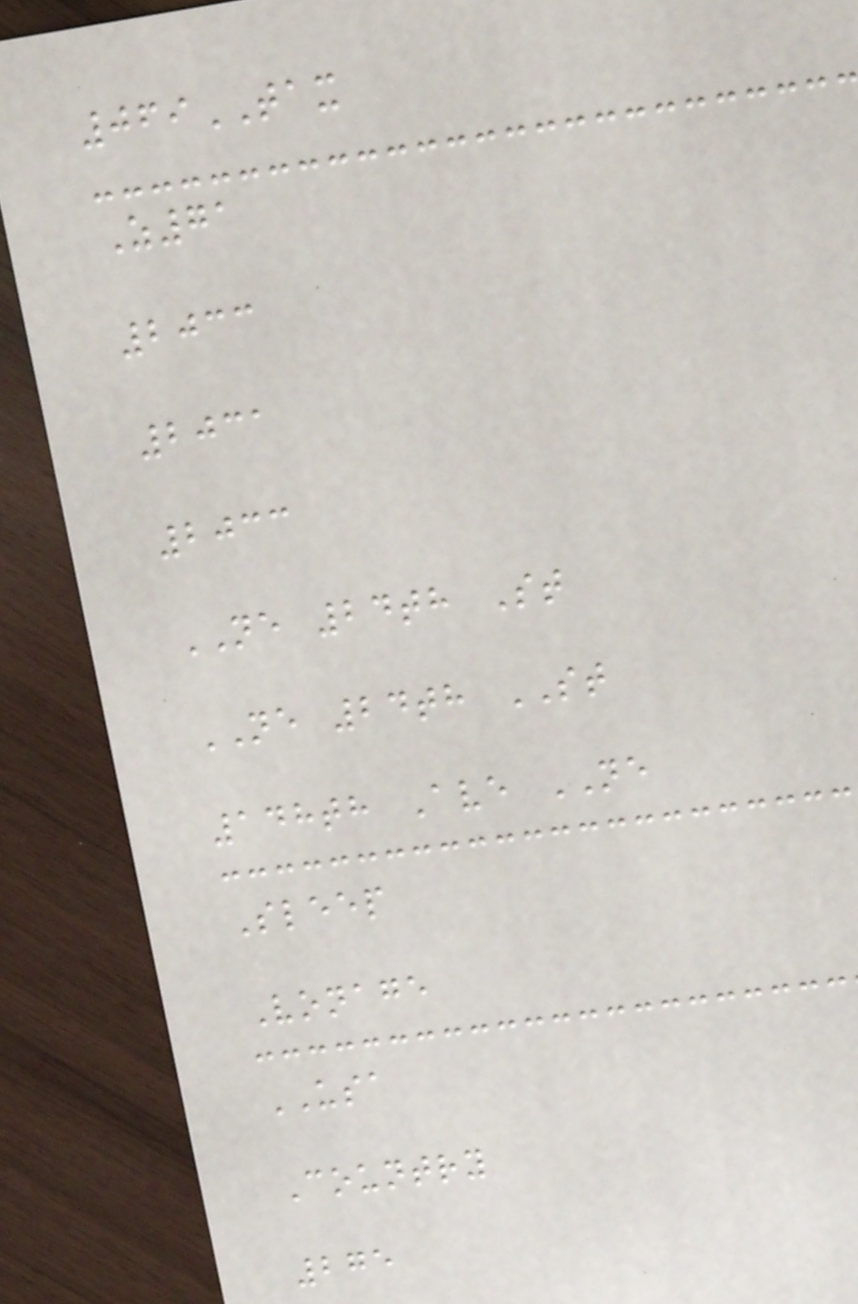069TAX
Z71
2033
2031
2033
NE 24th St
NE 24th ST
148th Ave NE
Sleep
Vonage
USA
Country
275
